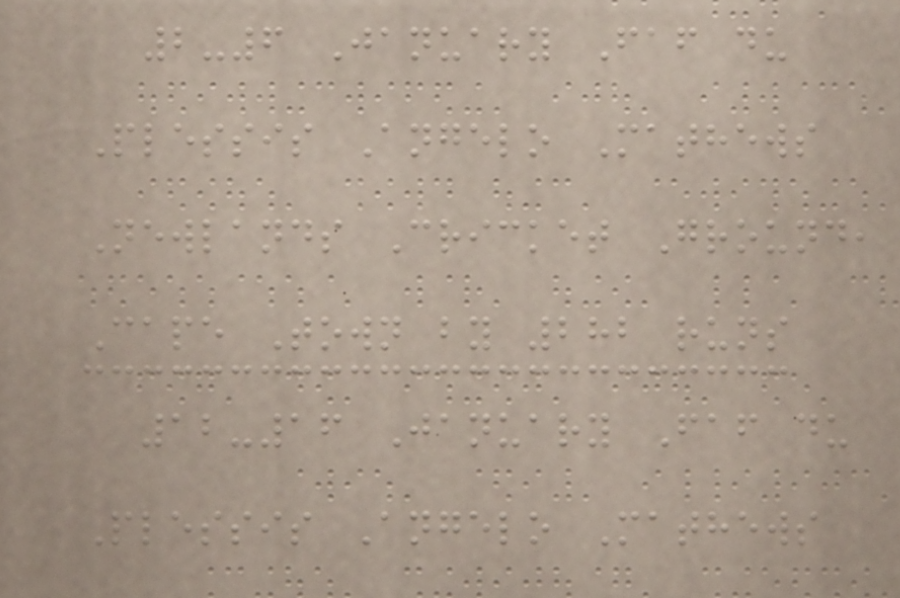2-6 January Faf du
Plessis Angelo Mathews
Newlands Cricket Ground,
Cape Town by 282 runs
12-16 January Faf du
Plessis Angelo Mathews
